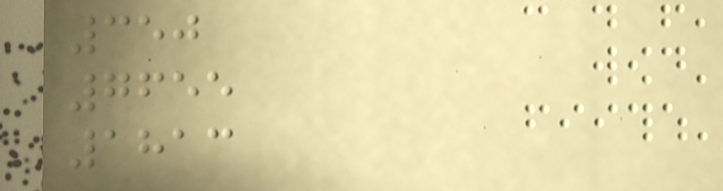350
7655
1813
